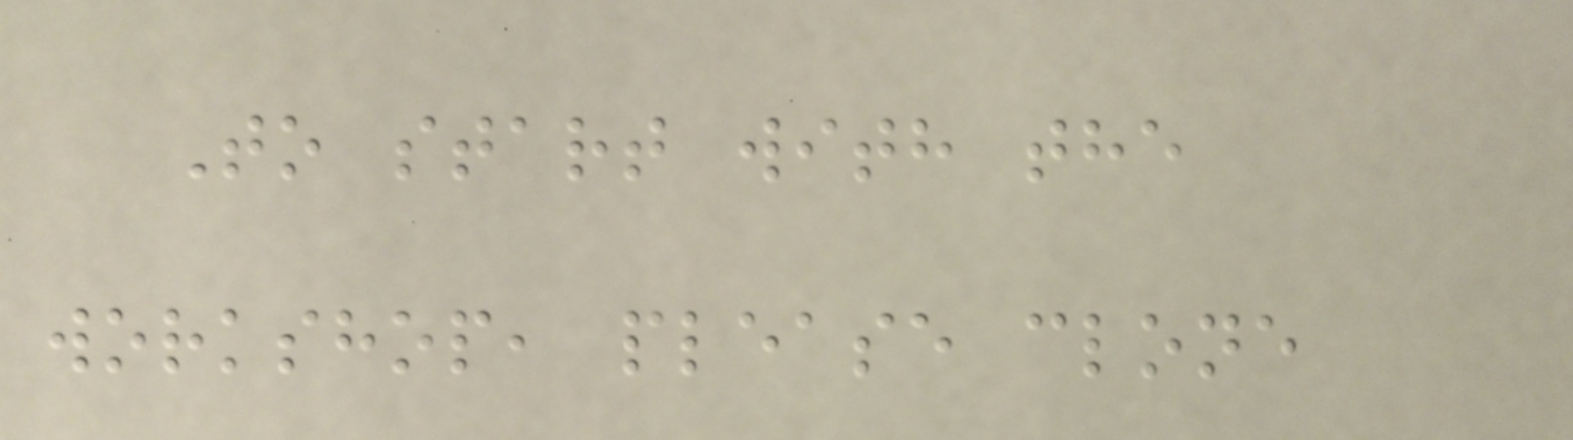To start with the
workshop, please clone
